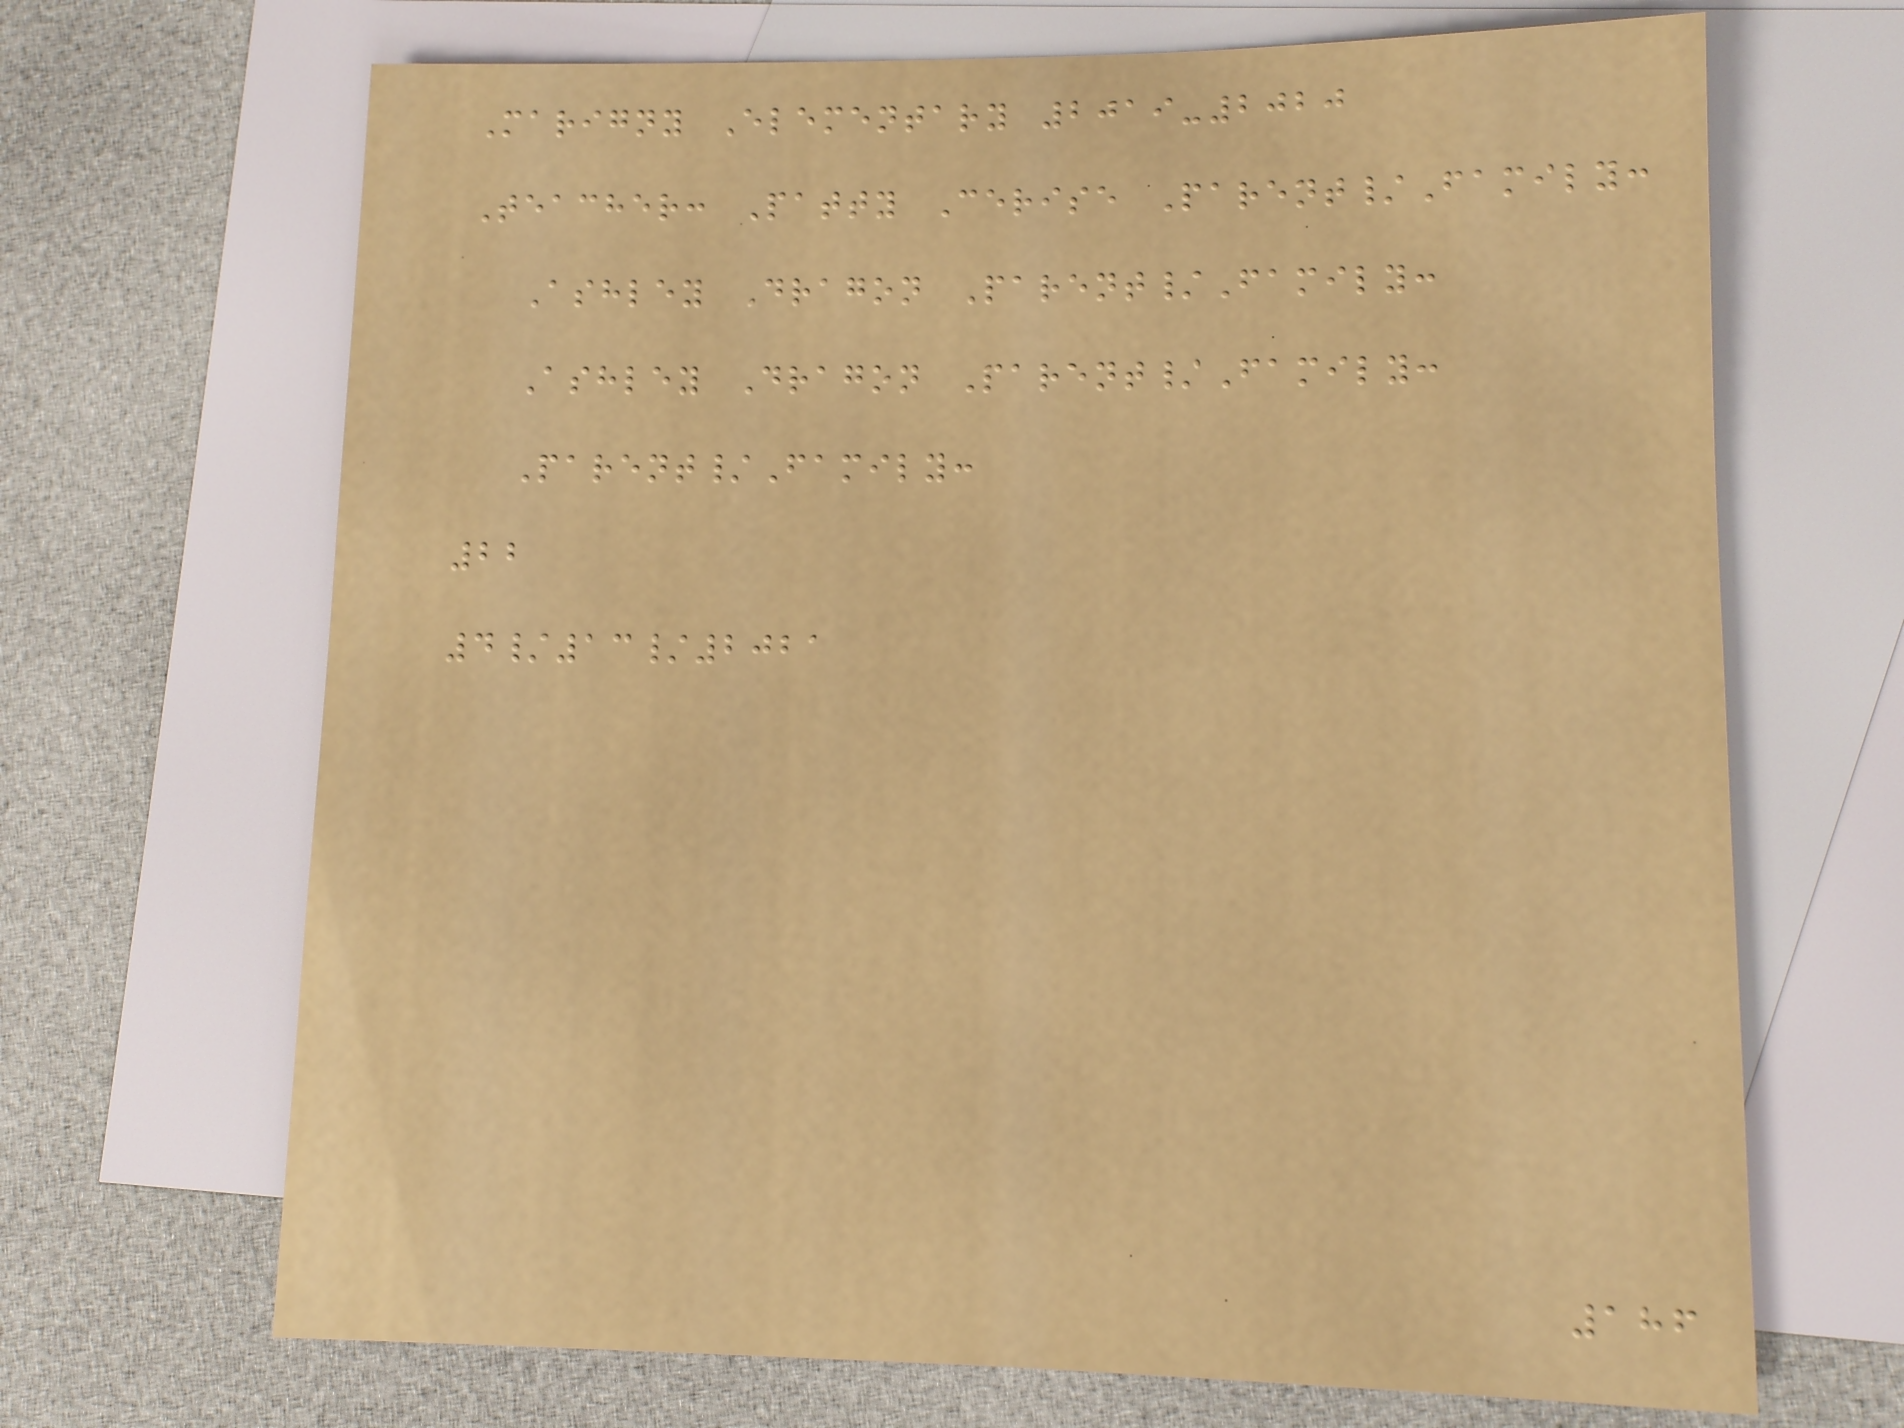Marigny Elementary 2019-2020
Teacher: Patty Cerise Parent/Family:
Ashley Dragon Parent/Family:
Ashley Dragon Parent/Family:
Parent/Family:
22
4/13/2021
186
